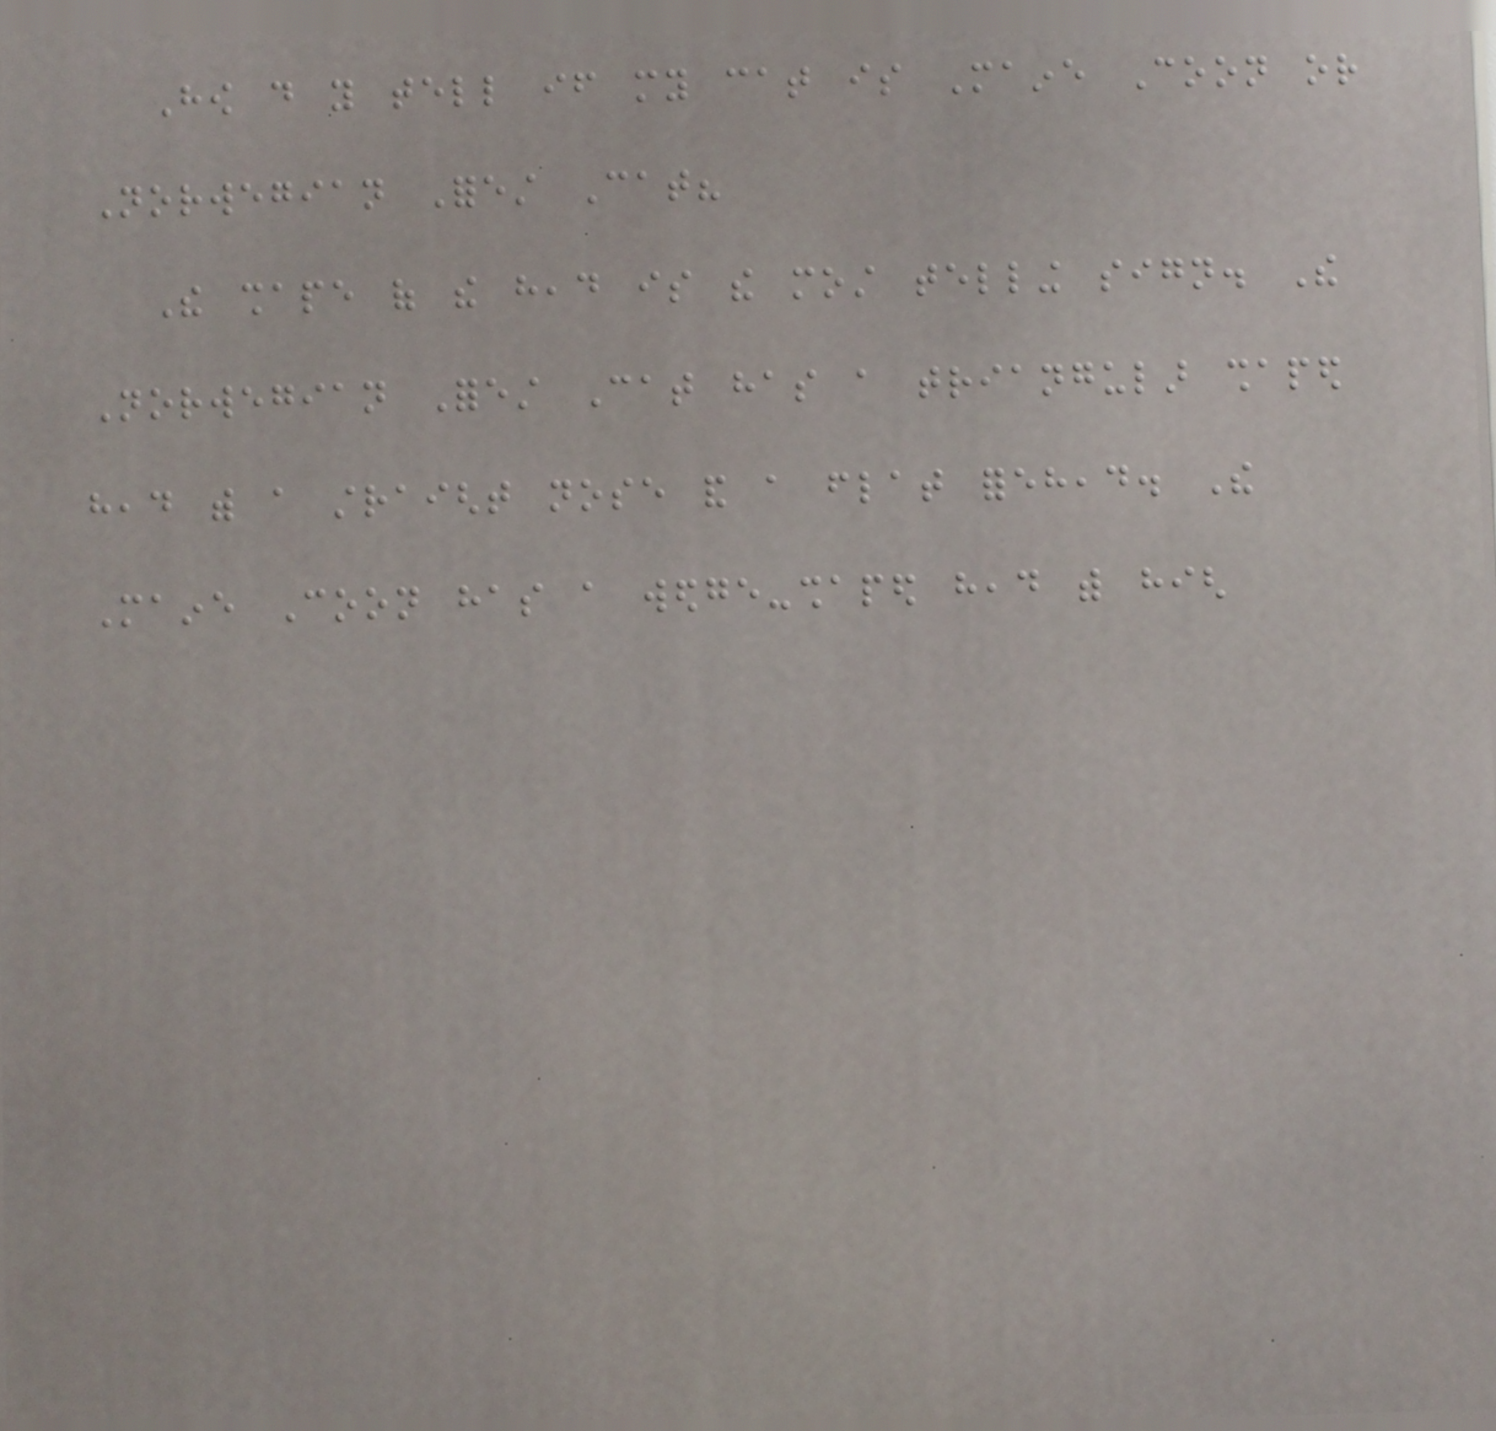How do you tell if my cat is Maine Coon or
Norwegian Forest Cat?
The shape of the head is the most telling sign. The
Norwegian Forest Cat has a triangular shaped
head with a straight nose and a flat forehead. The
Maine Coon has a wedge-shaped head with high
